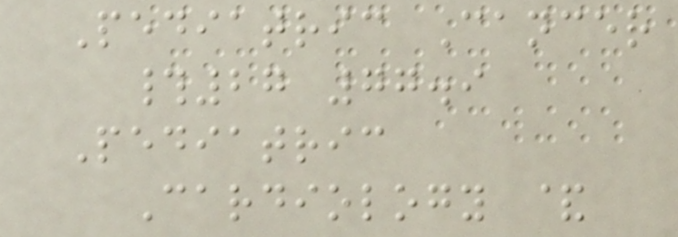Pediatric Cancer
#27 77.9
Pediatric
Cardiology &
